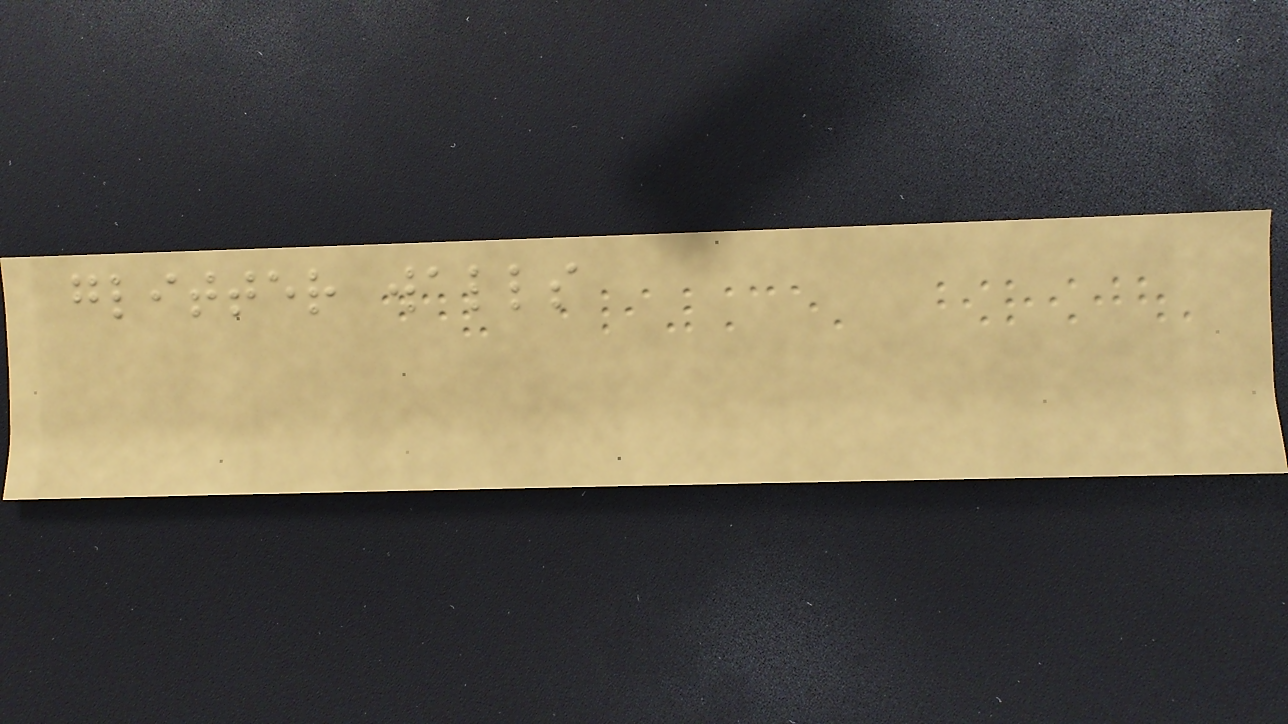glitter walls
